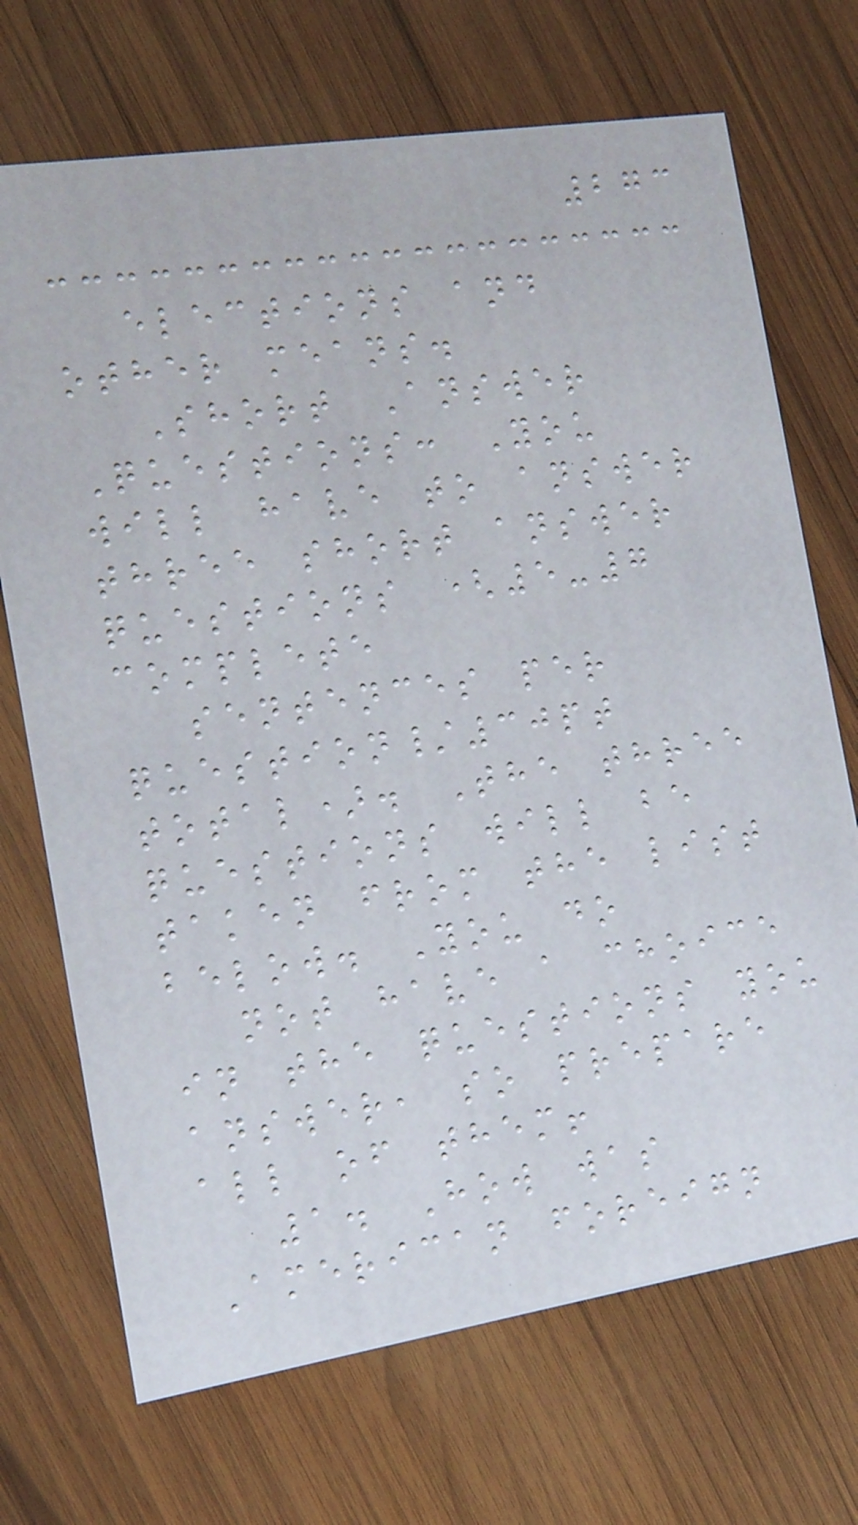273
elections and
other means.
Short Answer
Questions: You
will have to answer
three short answer
questions (5-7
complete
sentences per
question/30pt
total). The three
questions will be
taken from the list
below. You do
not have a choice
in the questions you
answer, so prepare
all of them!
1. How was
American foreign
